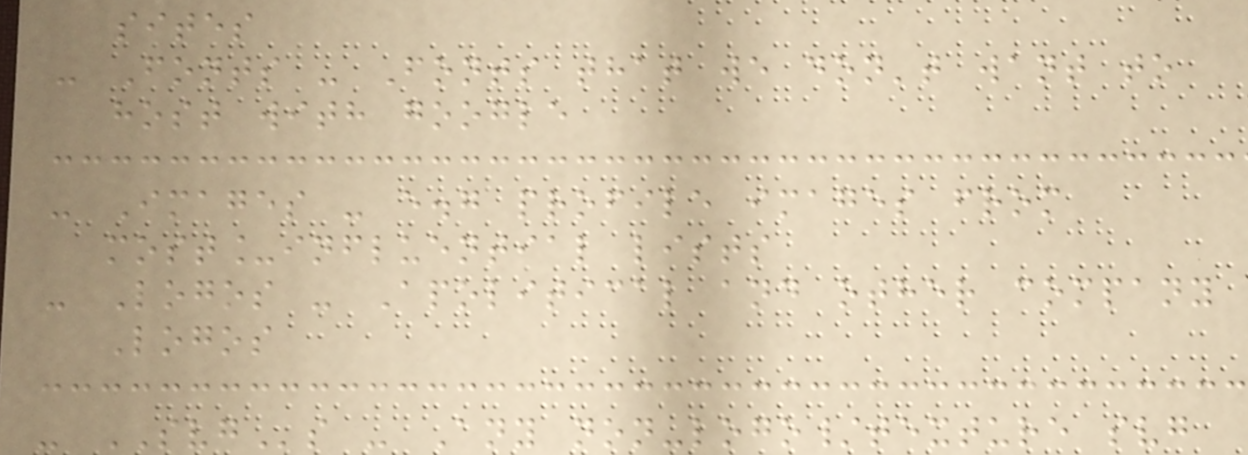sites
- Fonts - Fonts that we don't want to
host with google
- Images - e.g profile images from
most_influential lists
- Logos - Apolitical and other company
Logos
- SVGs - Any non-logo/texture svg
